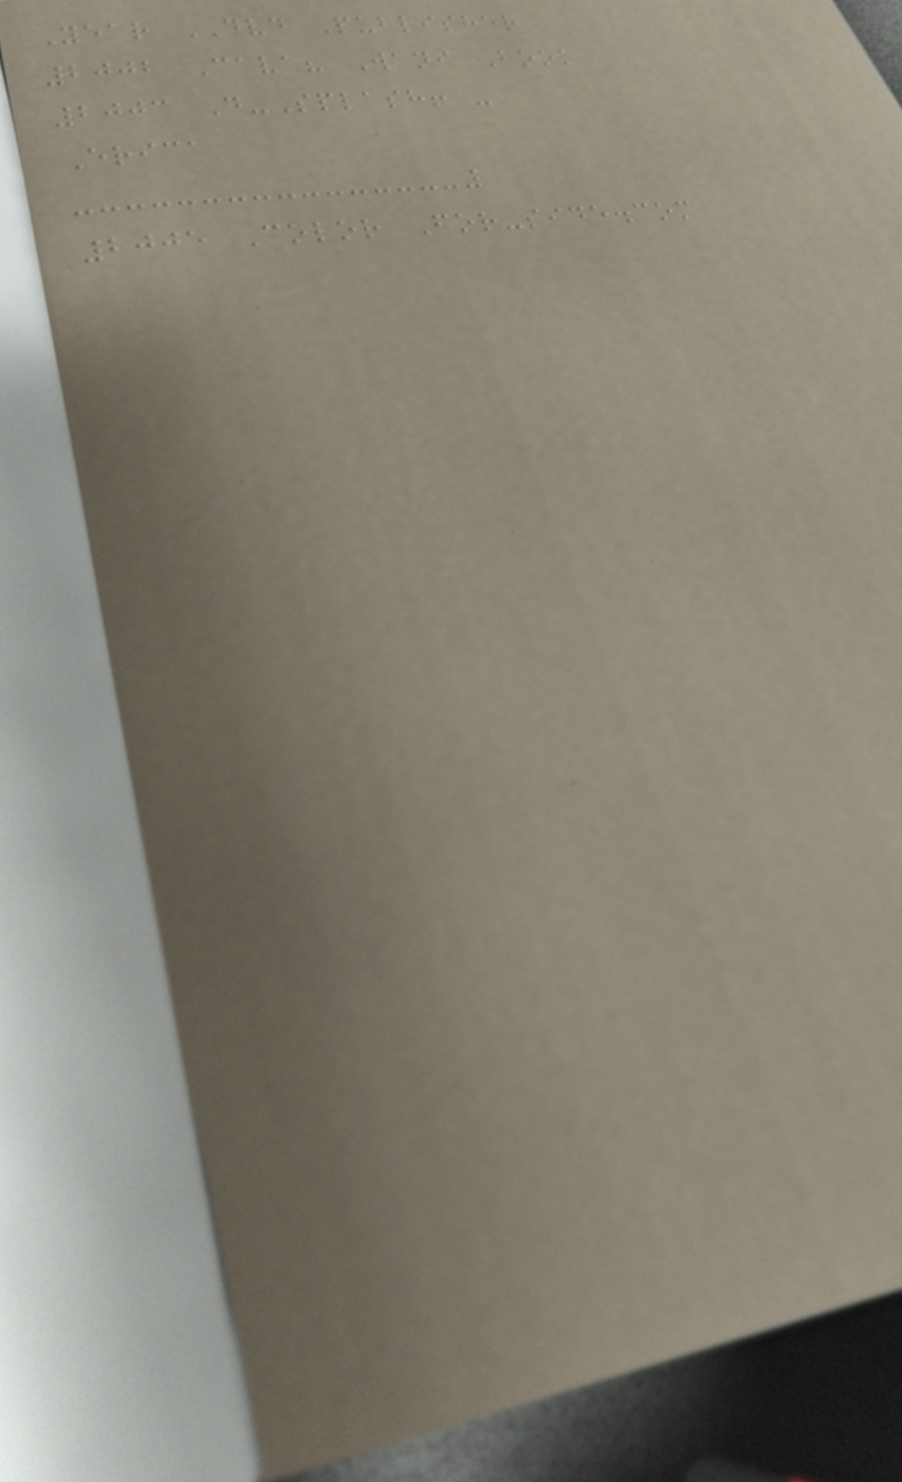Year DVD Publisher
2002 Cava? Wani Book
2003 D-Splash! -
Erica
2005 Color For-side.com
